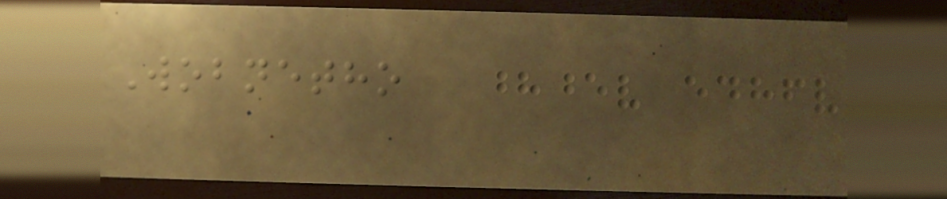Wobnetho
